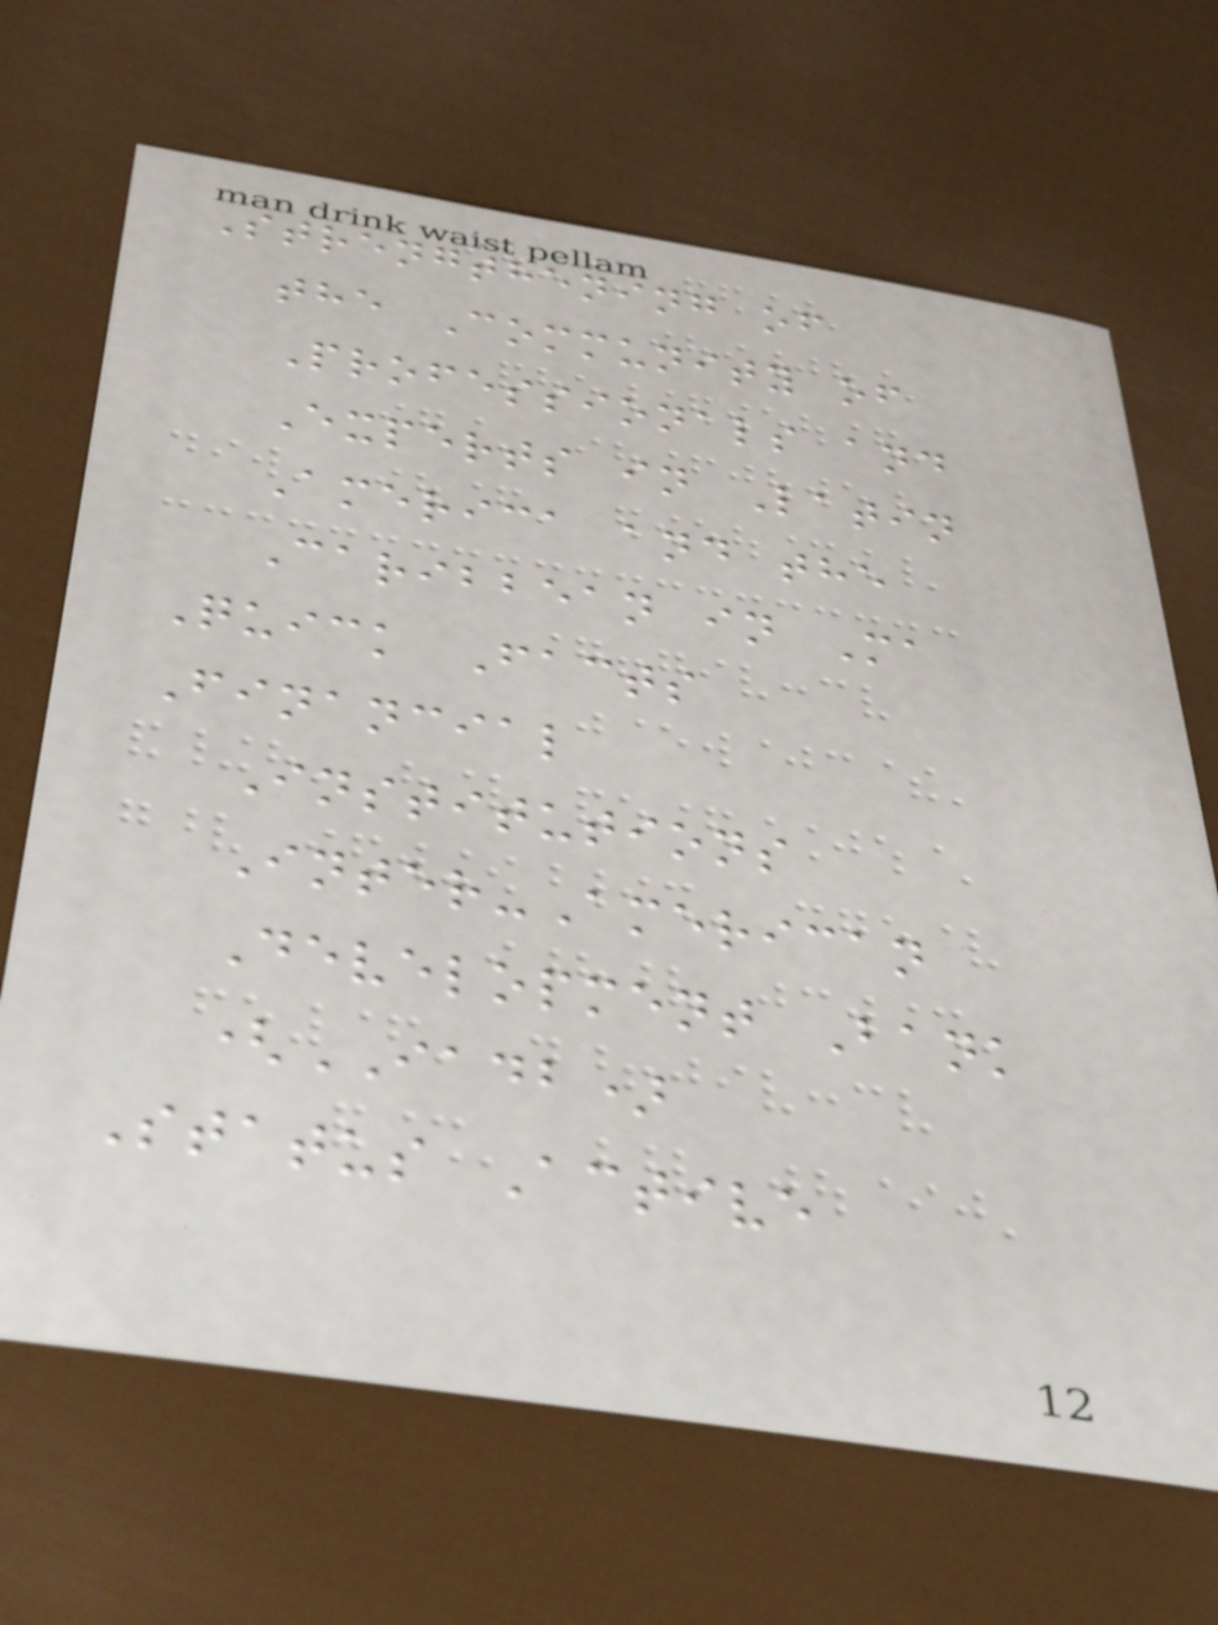Strengthening of
the Community of
Professionals and
Experts in Latin
America and the
Caribbean in Ma
Quick Facts
Financial
Institutions
Inter-American
Development Bank
(IADB)
Status Active
